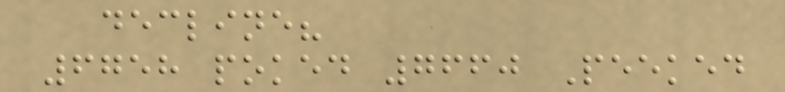decline?
6758 poked 7660 Peeked
